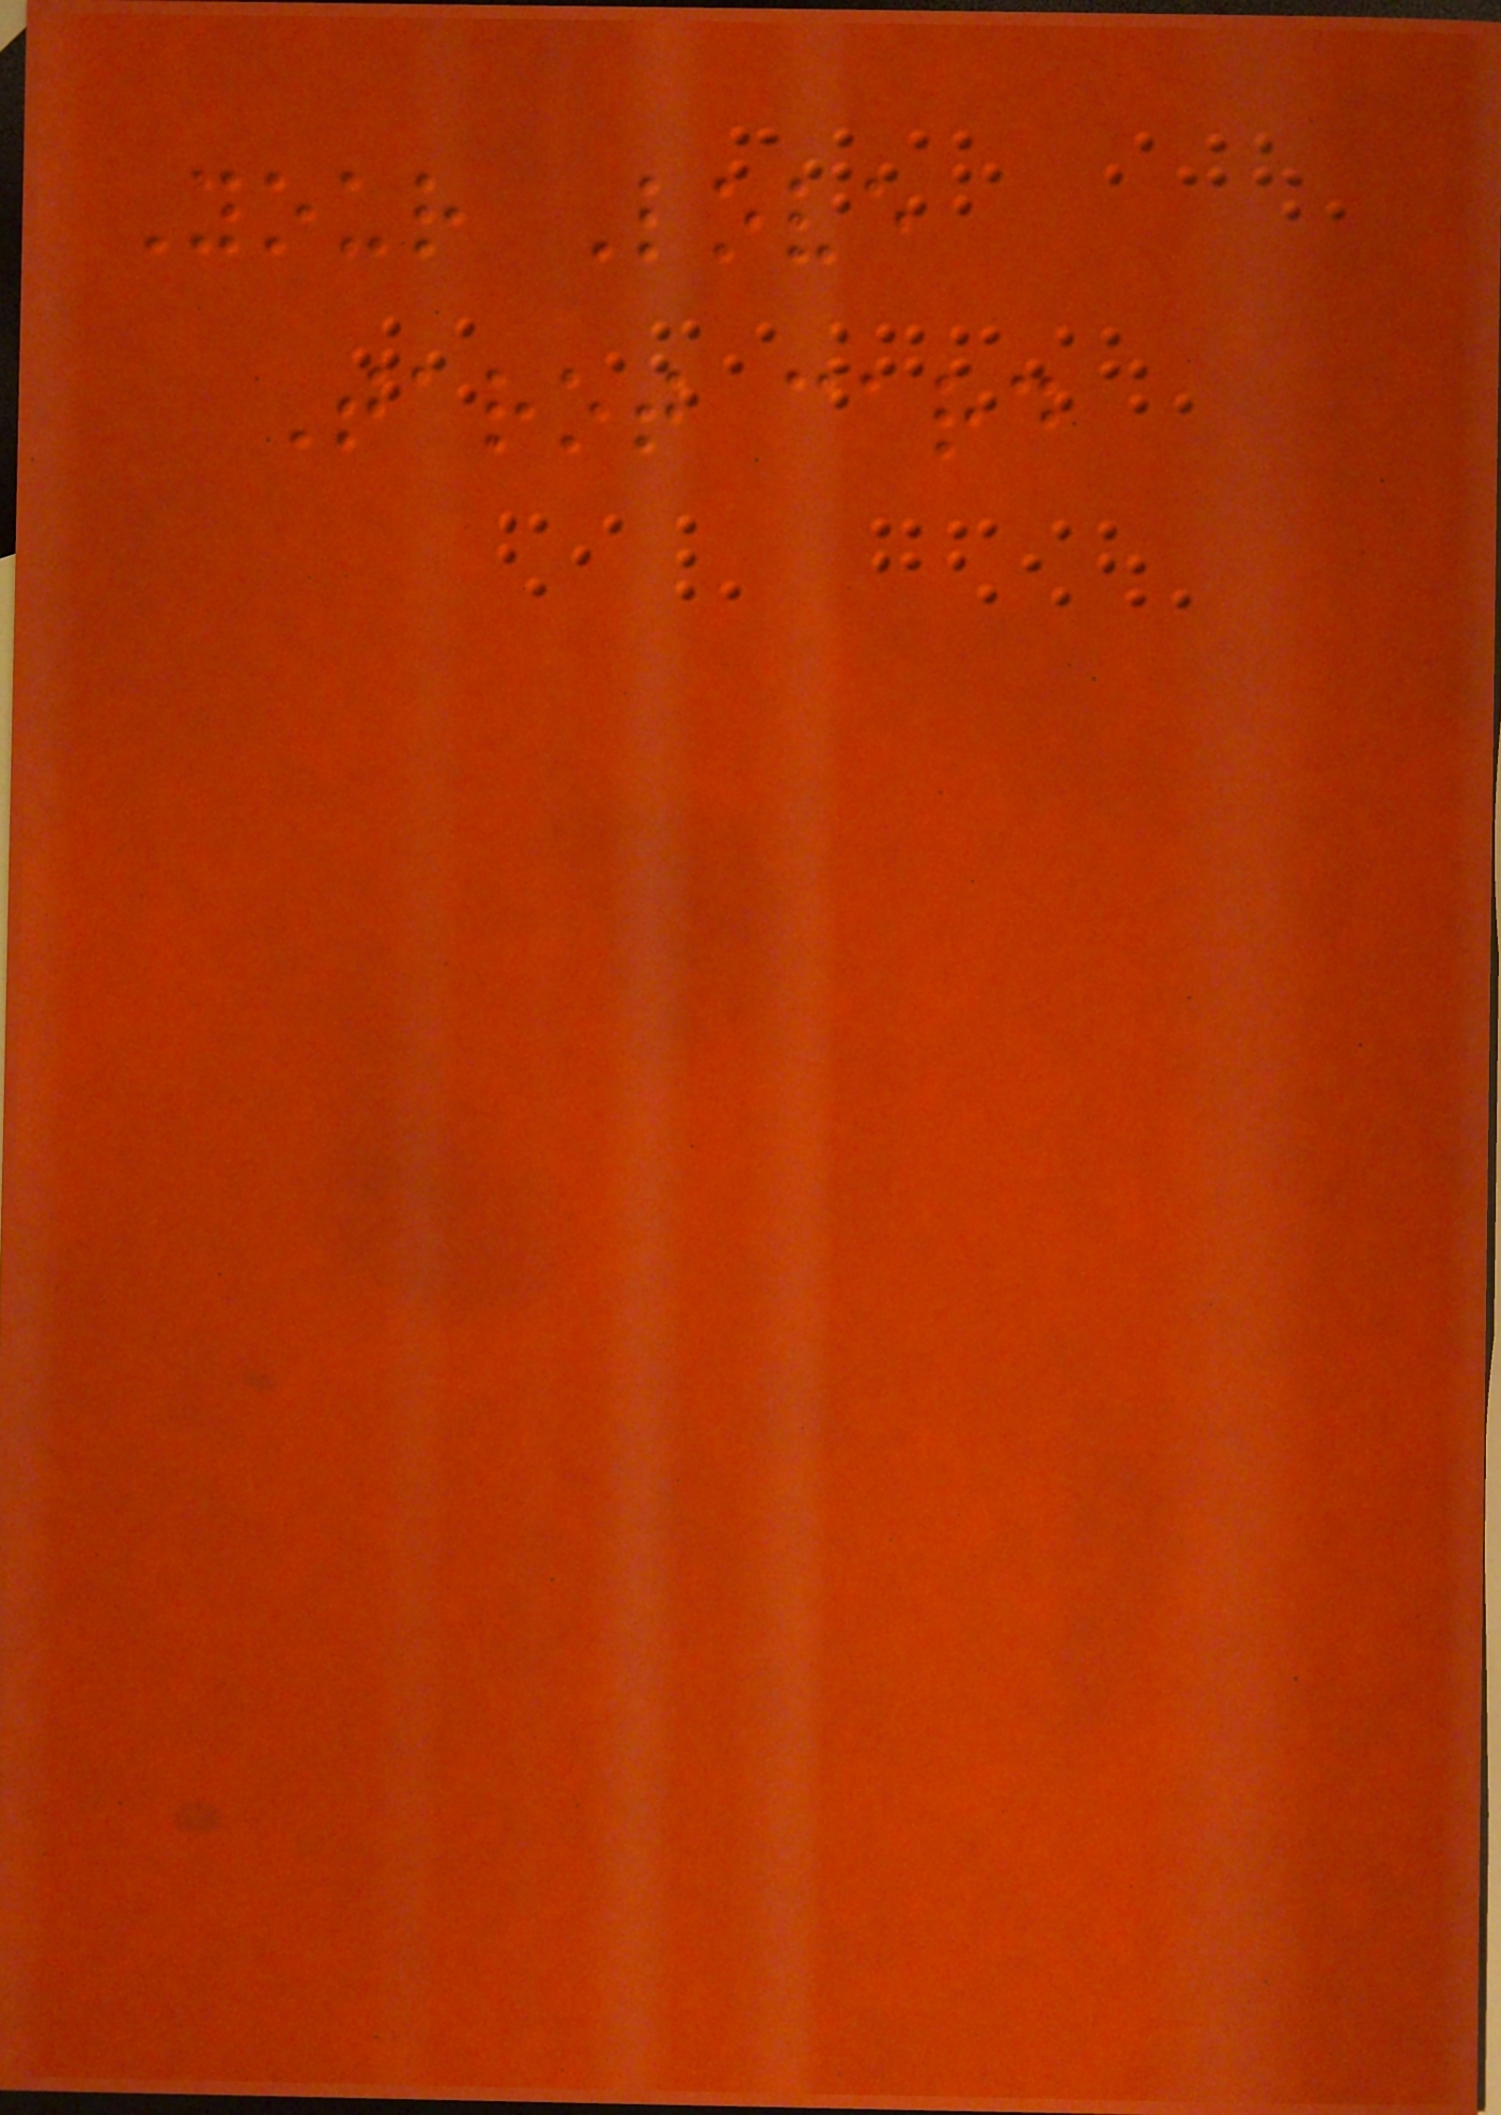Your Love
Tarot card
